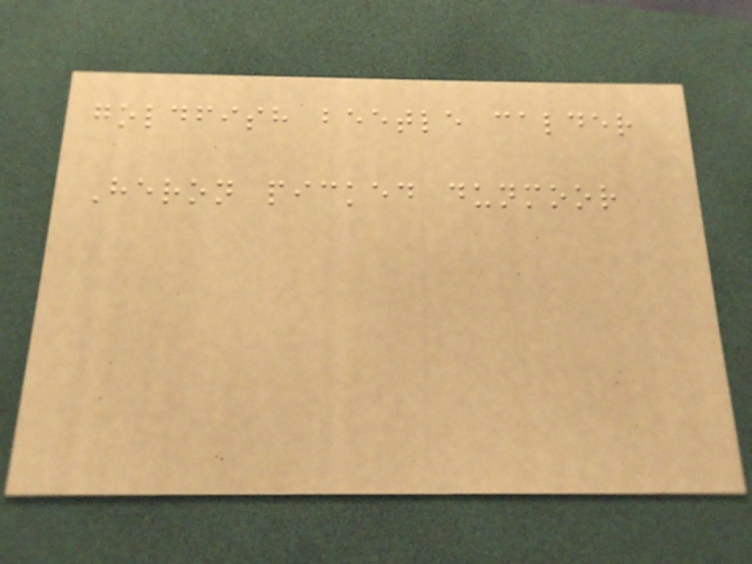goldfish beetle calder
Heron picked dunmoor
